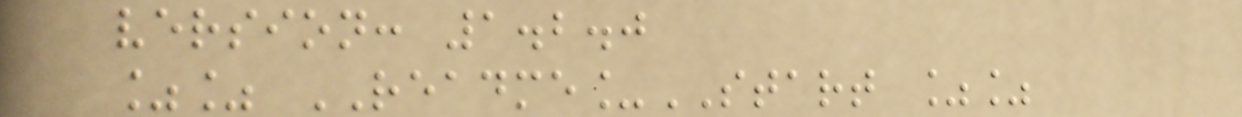version: 1.2.0
%% README_START %%
